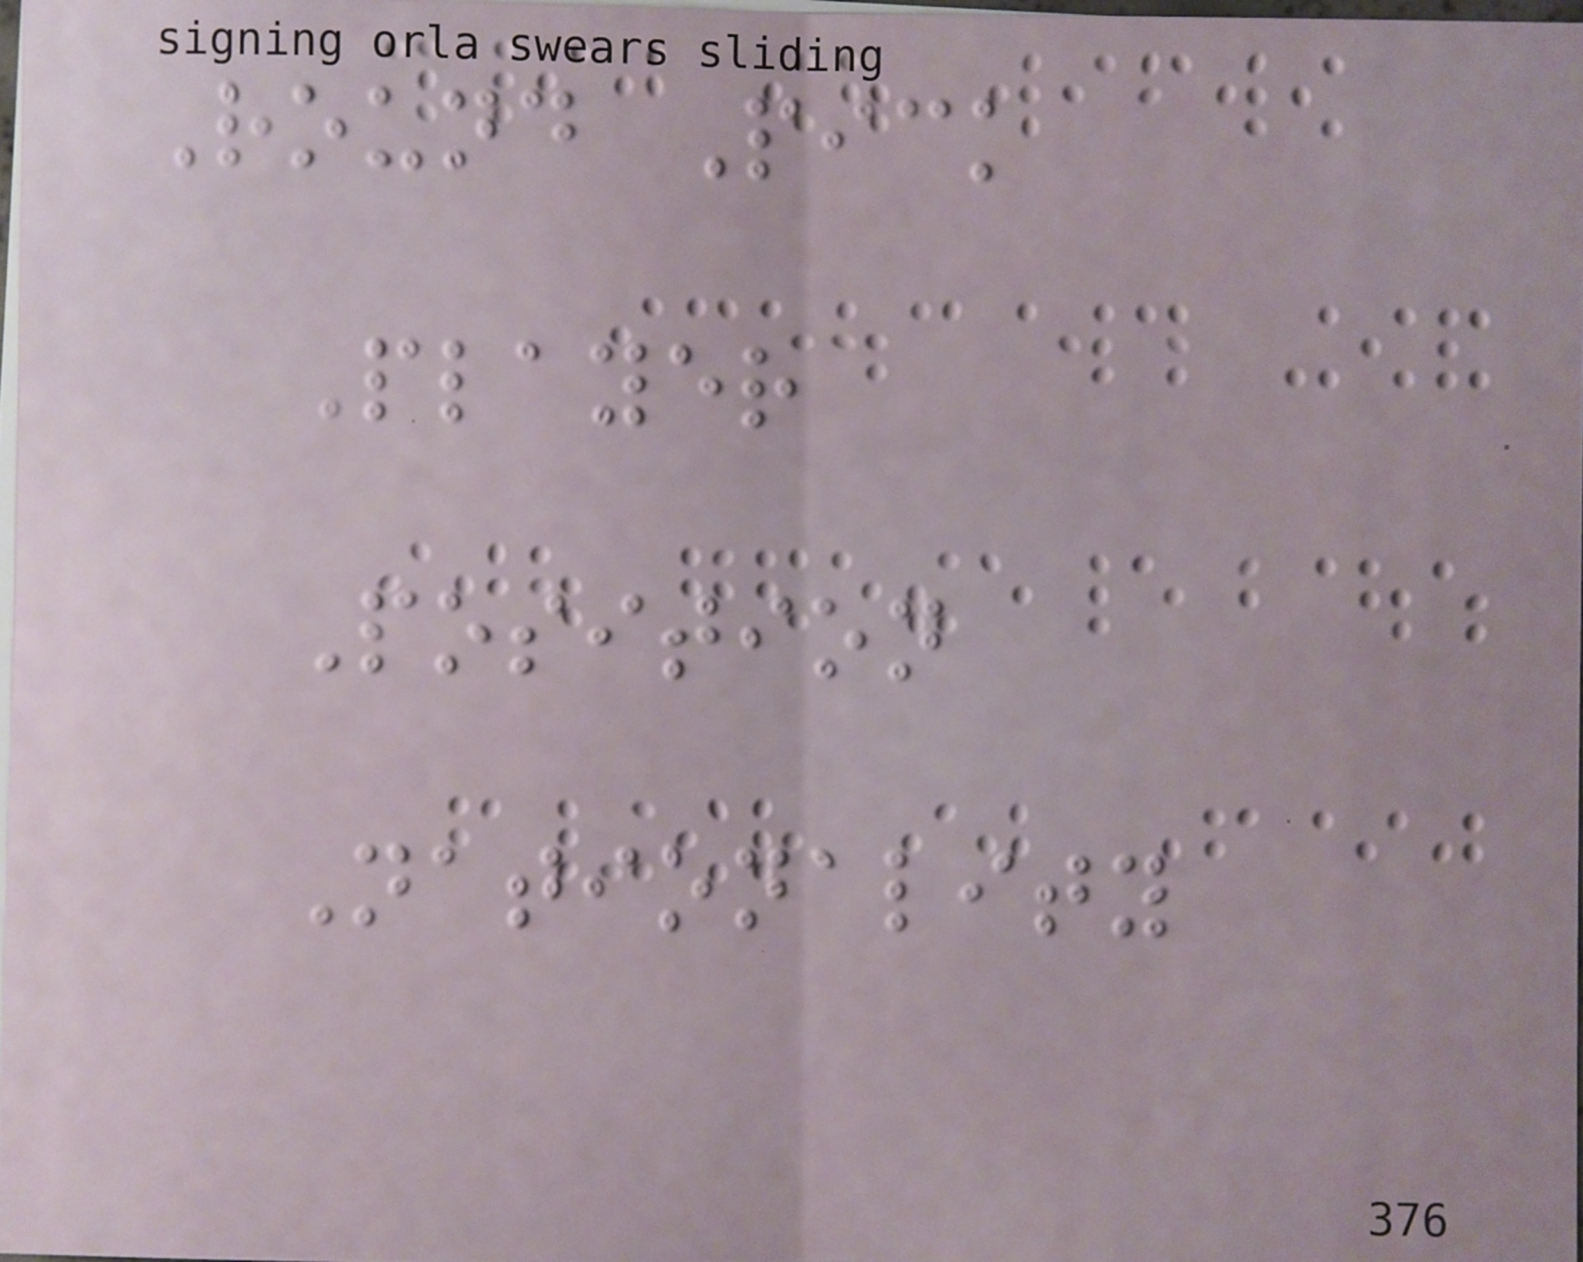Round Pick
Player
Position
Nationality
